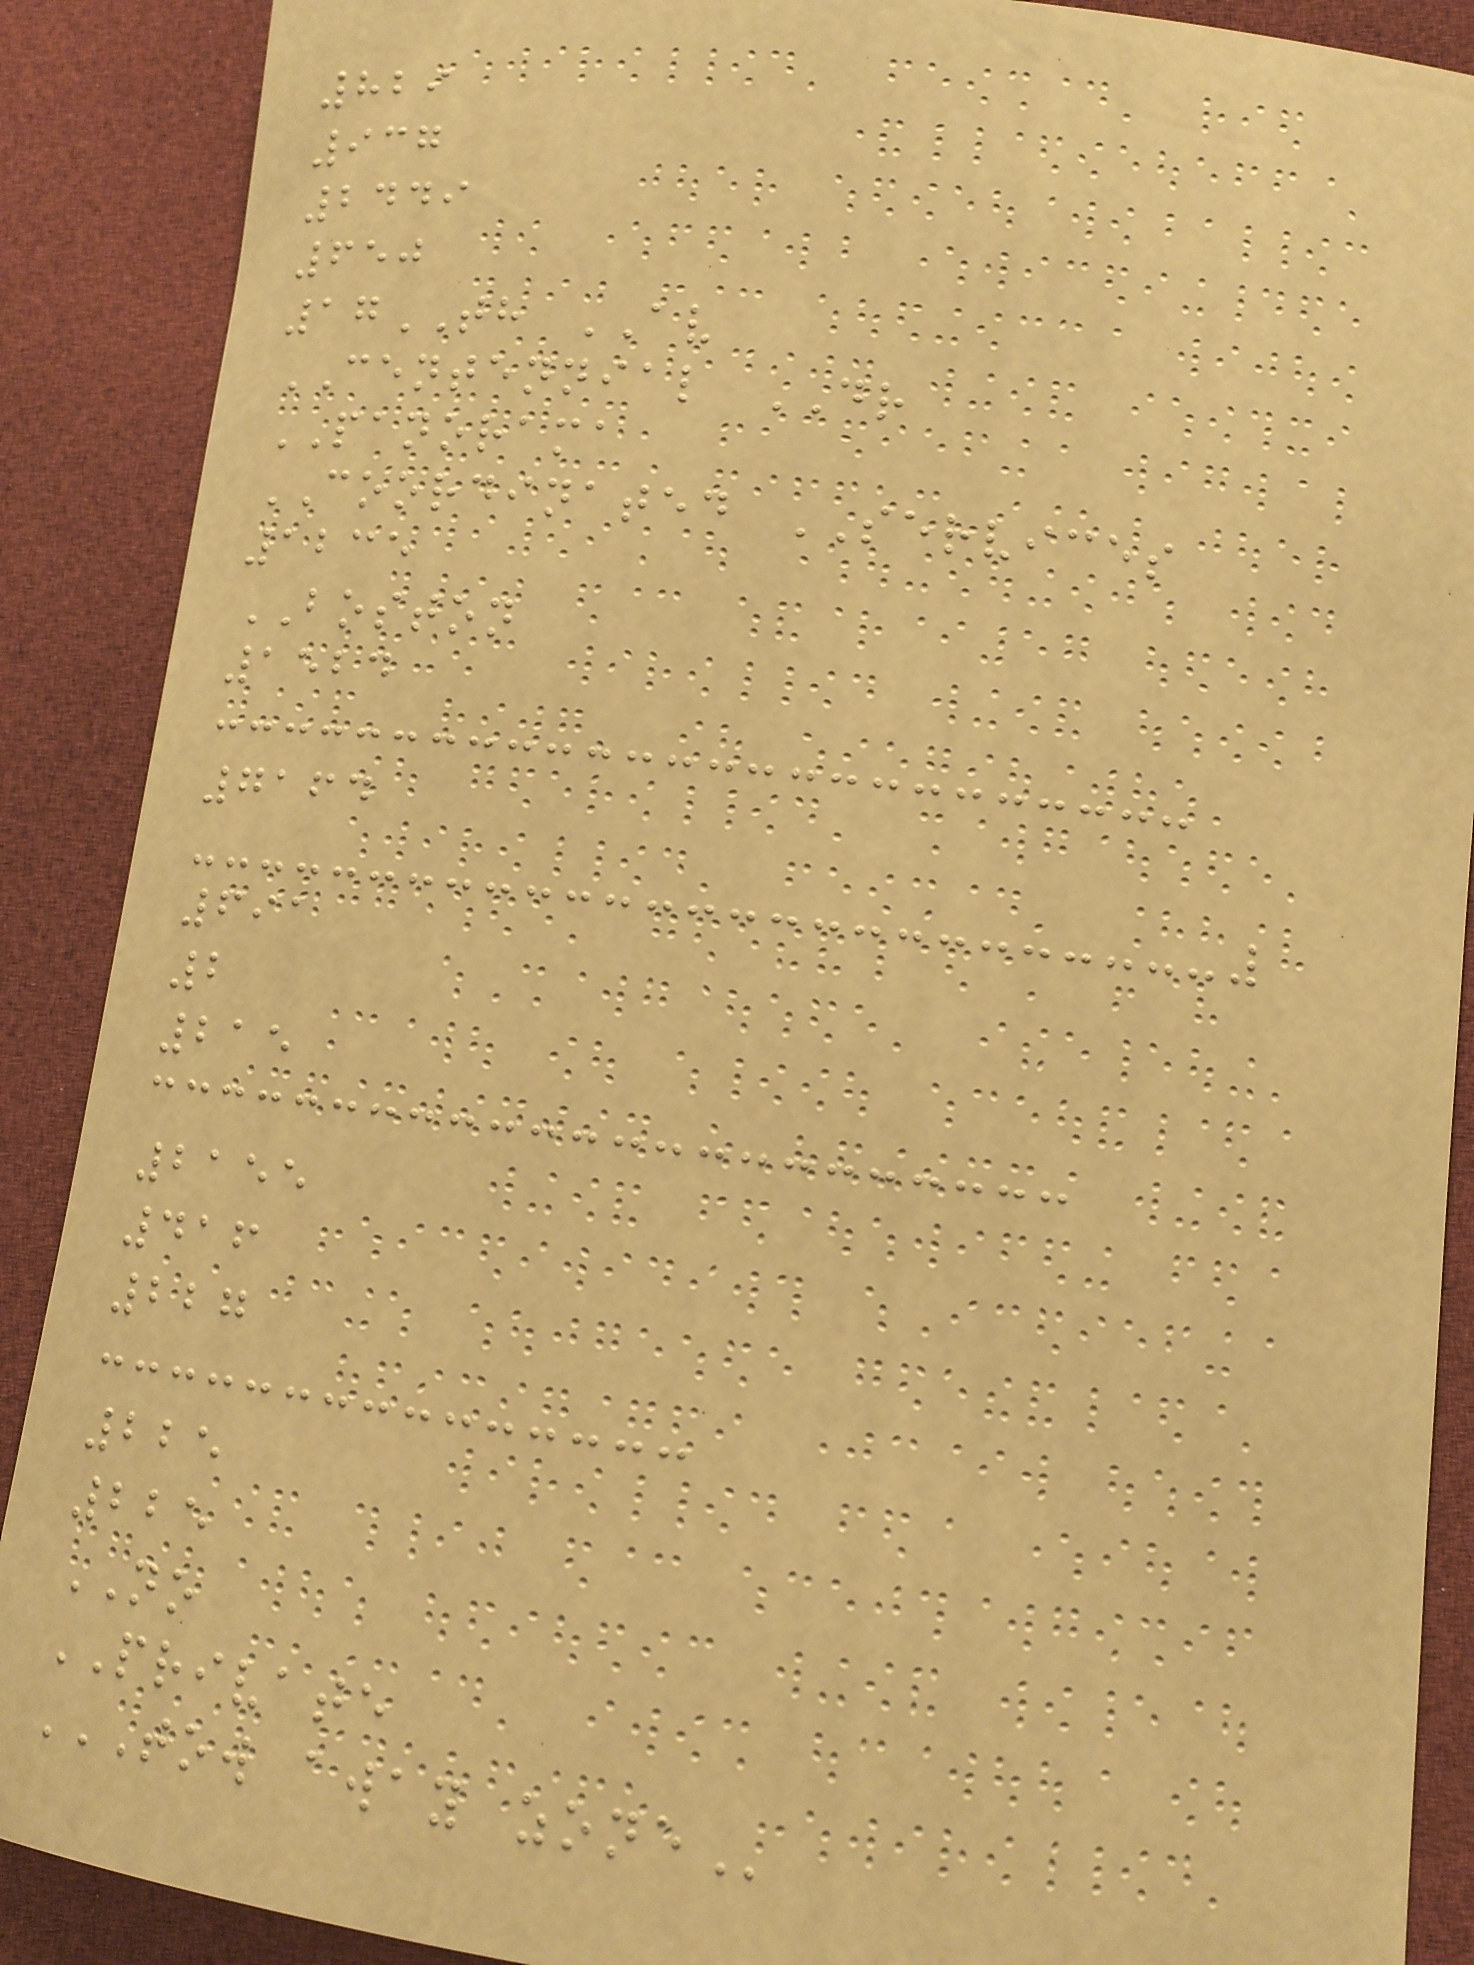829
937
2449
650
17TH AV
CENTENNIAL DR
PANORAMA
COORDINATED SERVICES
1235
BOSTON
1524
7164
691
2
215
2155
416
227
225
225
NO
PRIVATE
TOW AWAY ZONE
